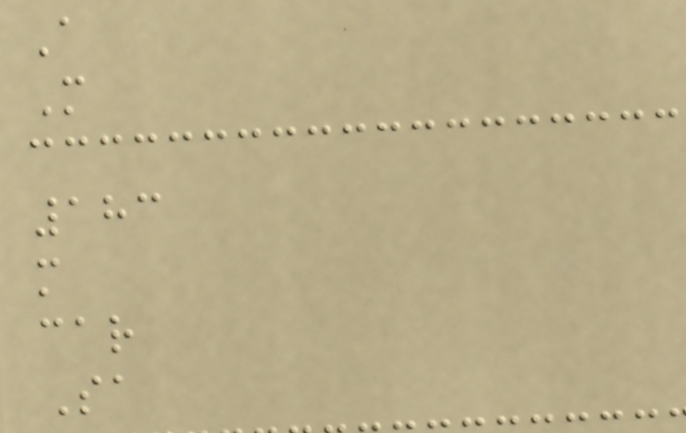A
M
183
m
car
Sa
